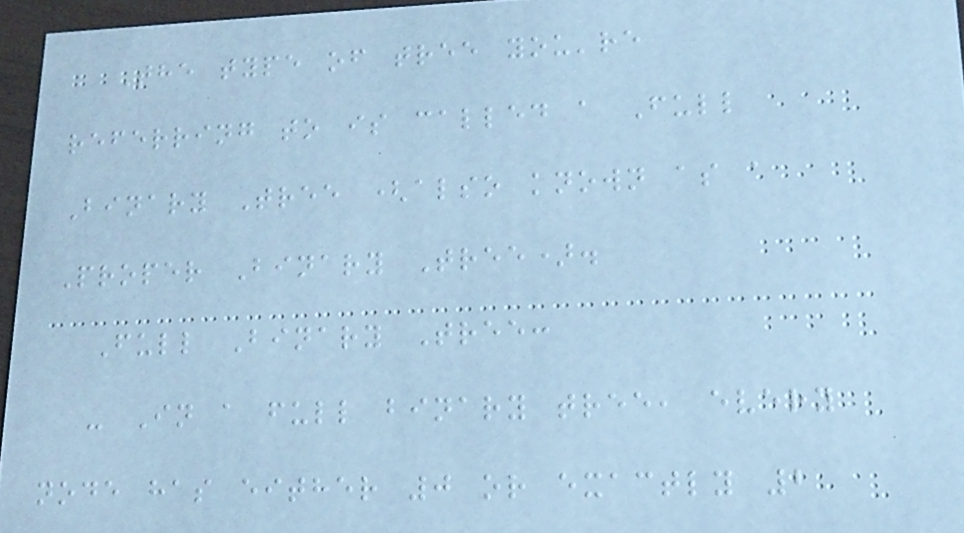The type of tree you're
referring to is called a Full
Binary Tree (also known as a
Proper Binary Tree).
Full Binary Tree:
- In a full binary tree, every
node has either 0 or exactly 2
